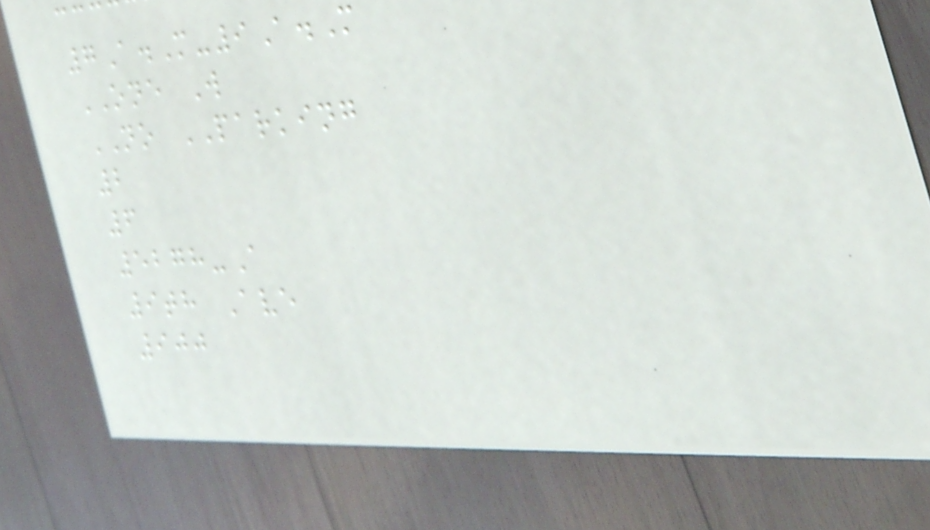7A.M-9A.M
ONE W
NO PARKING
2
6
5278-A
9th Ave
900
